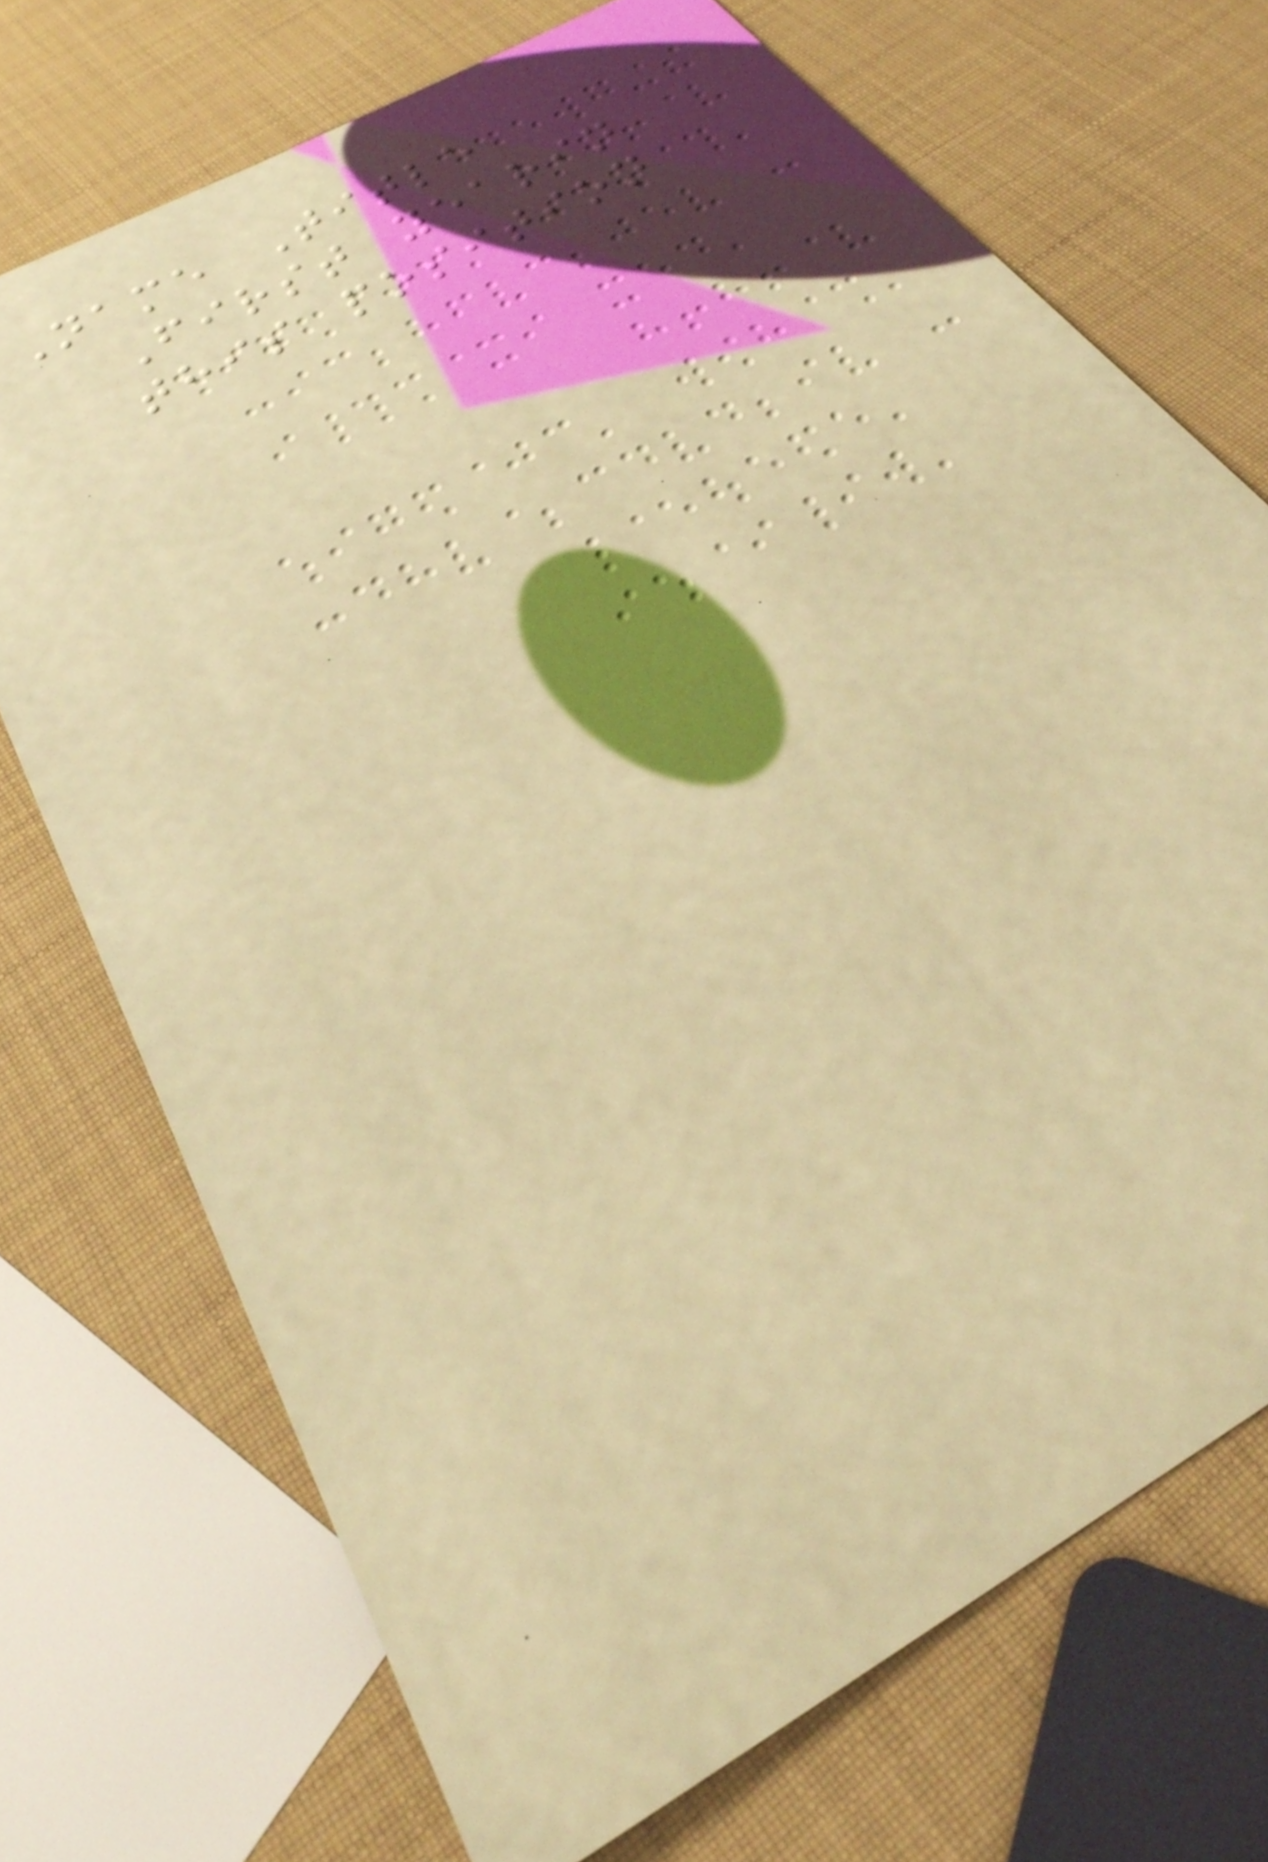Name Title
First yearin
this position
